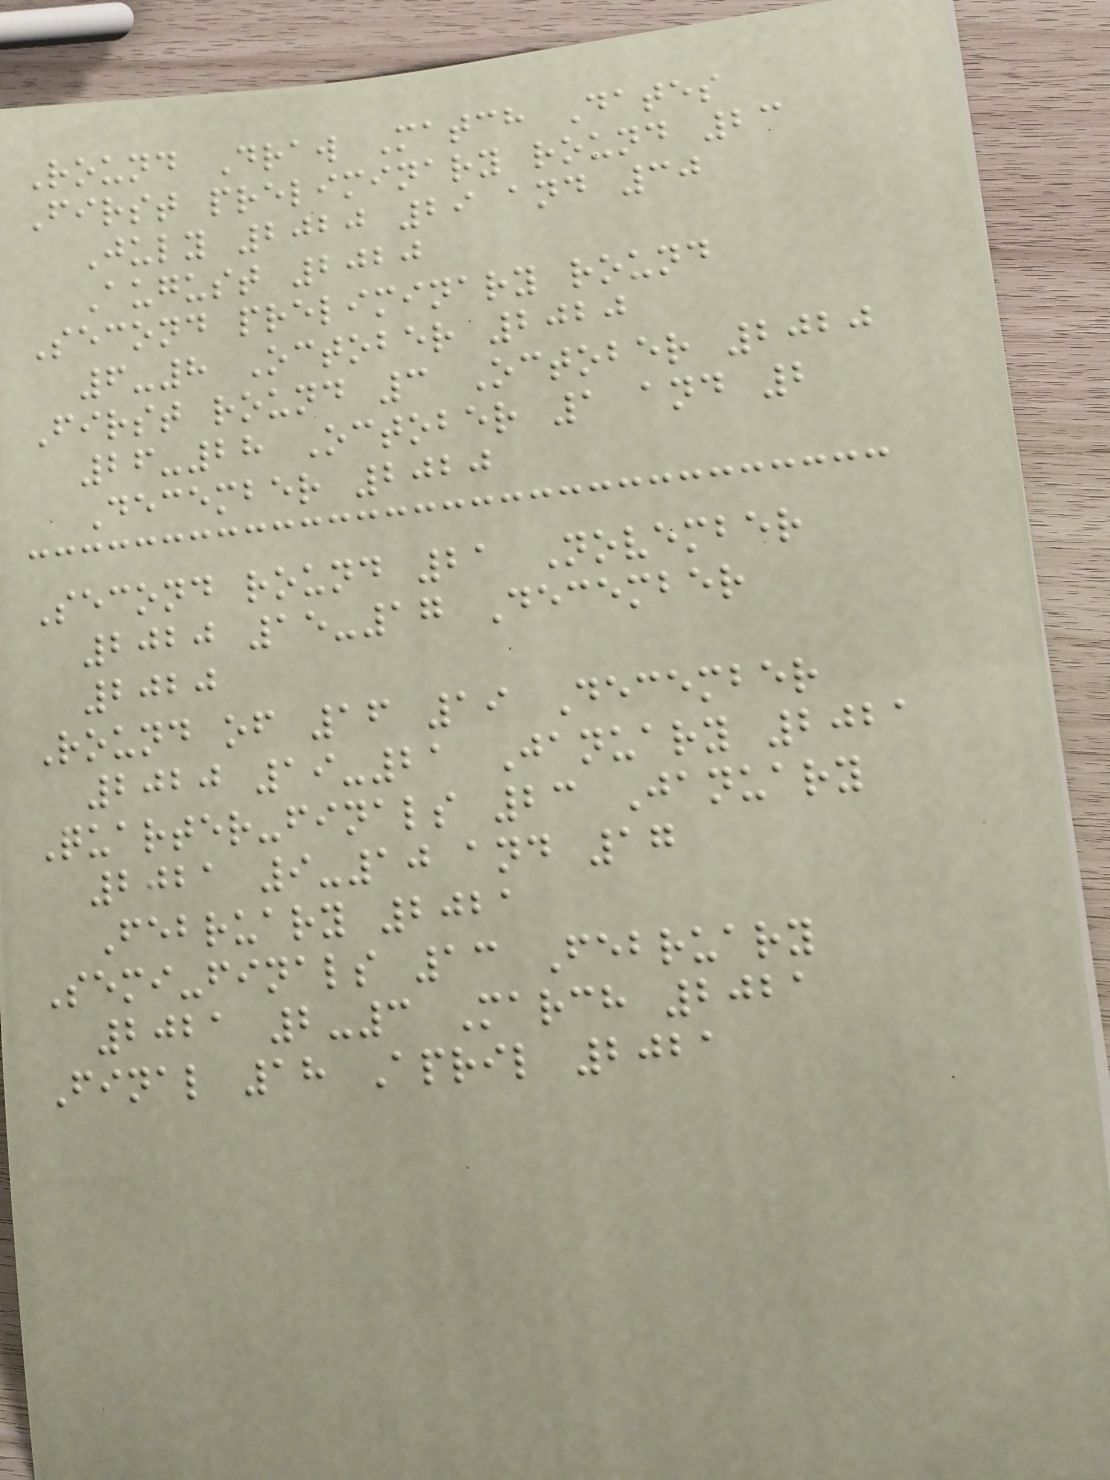Round Draw Match Dates
First preliminary round 23
July 2020 29 and 30
August 2020
Second preliminary round
6-8 October 2020
First round 3 October 2020
26-28 October 1 and 2
December 2020
Second round 21 November
2020 15-17 December
2020
Round of 16 19 December
2020 19-21 January 2021
Quarter-finals 23 January
2021 9-10 and 17
February 2021
Semi-finals 13 February
2021 2-3 March 2021
Final 18 April 2021
